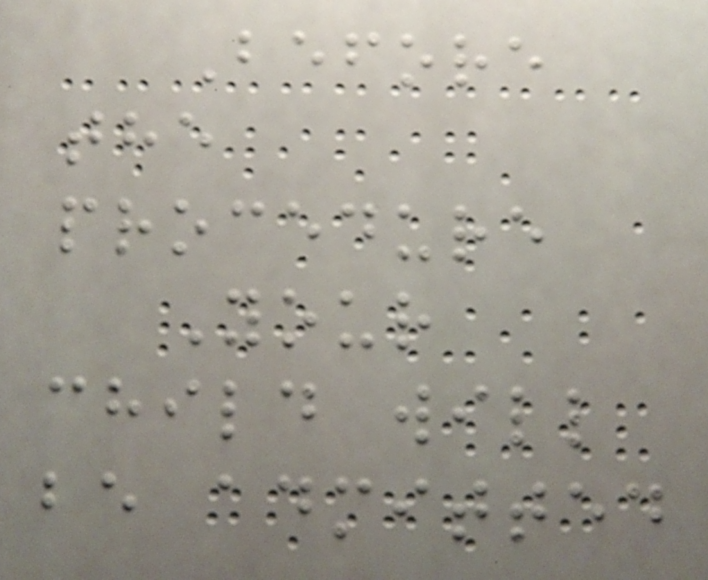Before
the
procedure
Your
child will
be admitted
